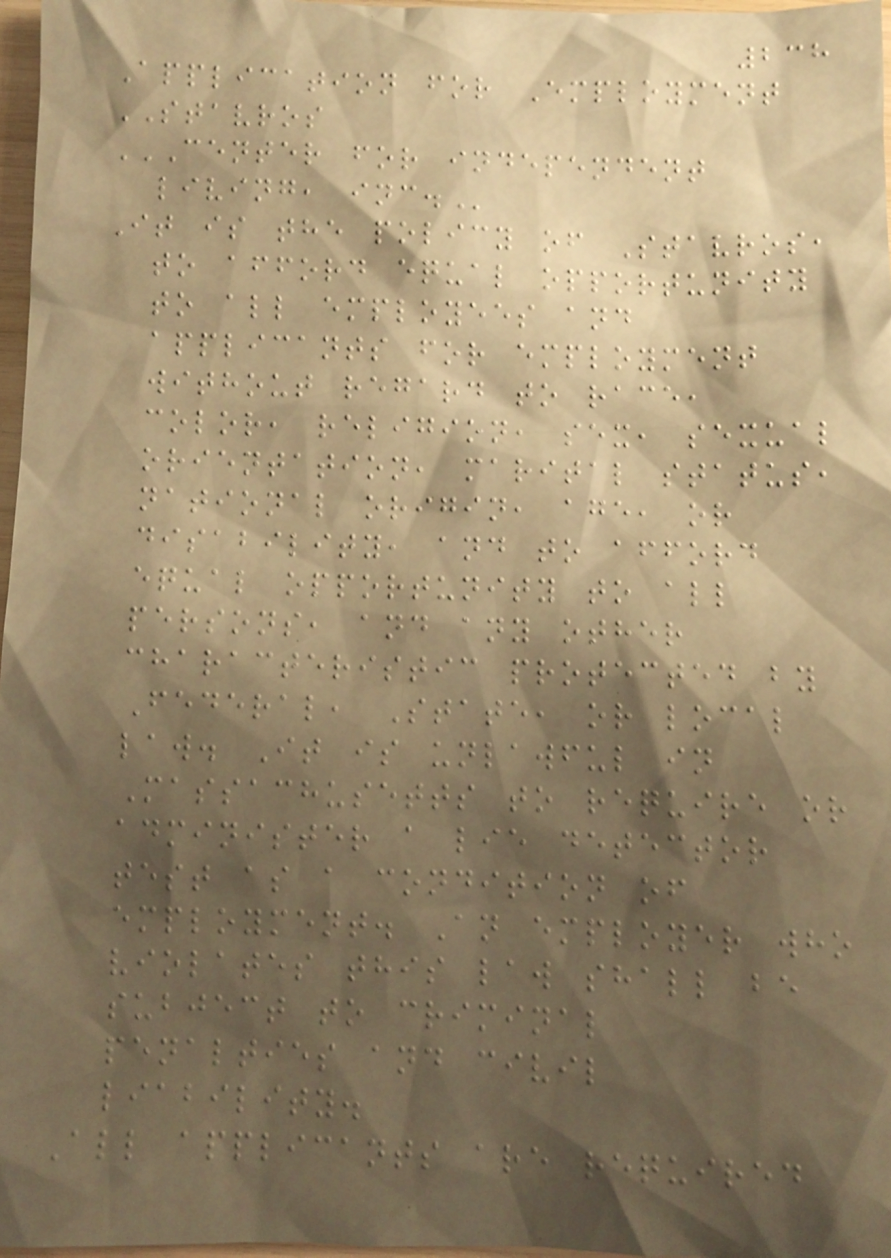238
Application for Employment
STAVROS
CENTER FOR INDEPENDENT
LIVING, INC.
It is the policy of Stavros,
to afford equal opportunity
to all employees and
applicants for employment
without regard to race,
color, religion, sex, sexual
orientation, marital status,
national origin, age, or
disability, and to afford
equal opportunity to all
persons, and any other
characteristic protected by
Federal, State, or local
law. It is unlawful in
Massachusetts to require or
administer a lie detector
test as a condition of
employment. An employer who
violates this law shall be
subject to criminal
penalties and civil
liability.
All applicants are required
